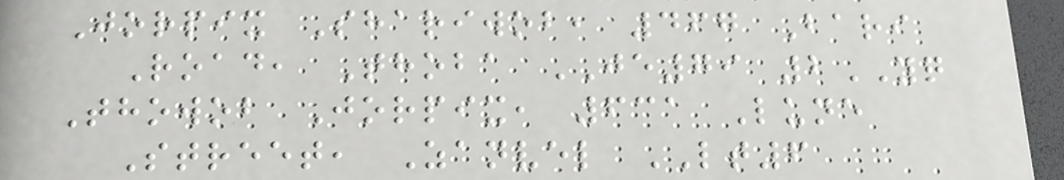Jorpix Shariwob, 467 Bari
Road, Thoba JE79 2YQ
Thowob Jorpix, 631 Lune
Street, Zanvel LT6
